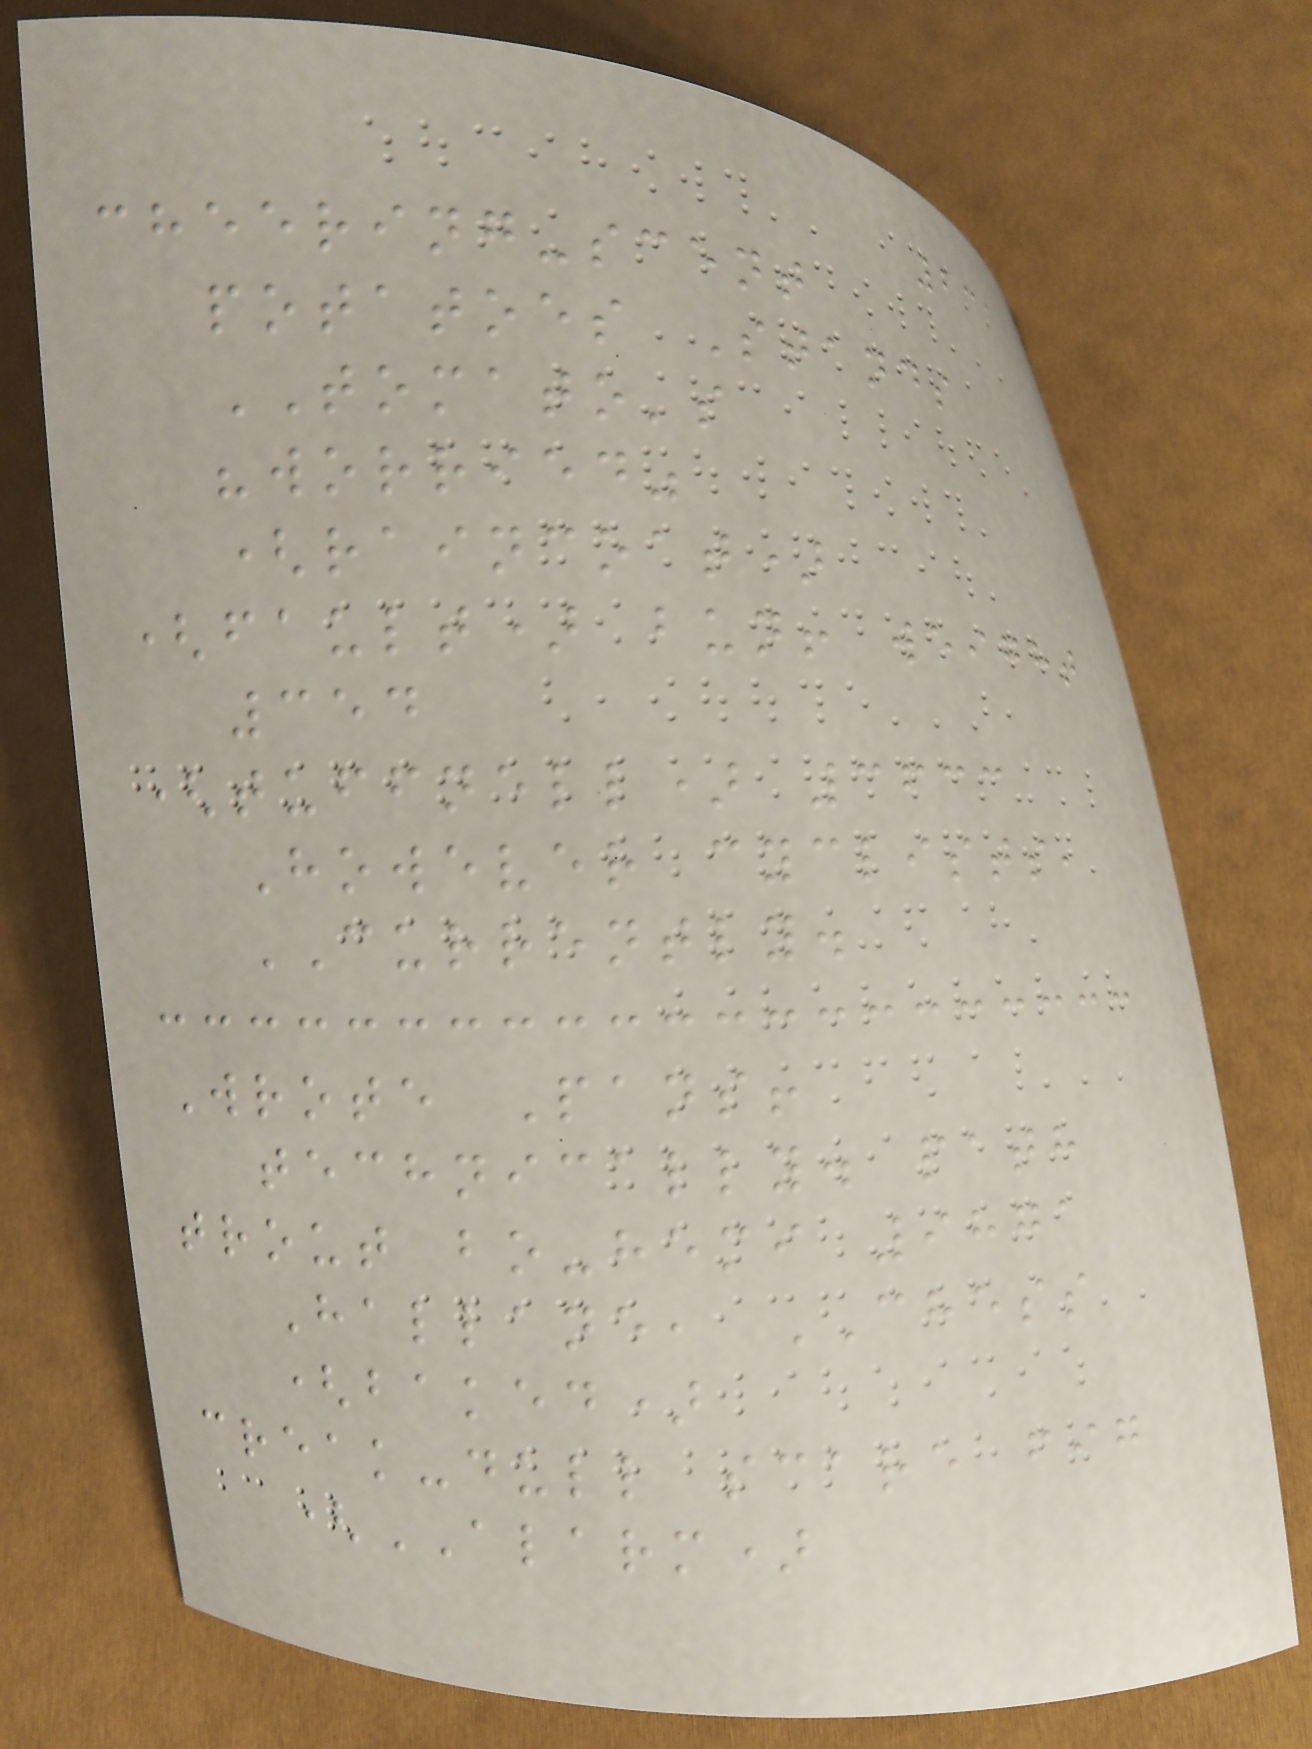231
cheering-scent
potatoes Stands
TOMATO's
"worried"
(raincoat)
(fault) bun! weight
354
(tuffnell) 3633
However cyclists,
CURRENTLY.
Wrote Pans!
technically. path
trout bo-hemi 9871
Hallane, CHESS
(baked)
creak-dull scare fig
(ALARM)
